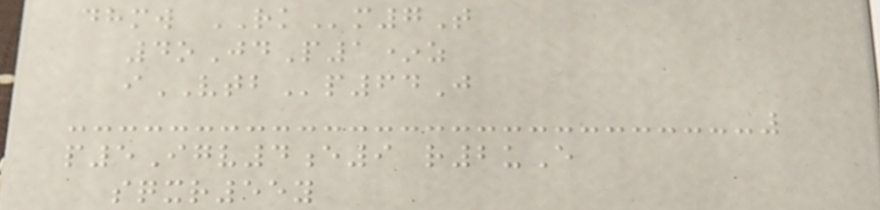dhmw RKm7T
4oJdP1*z
iVTBp64J
p5Igv4e9 r2uE
sqxr55y
